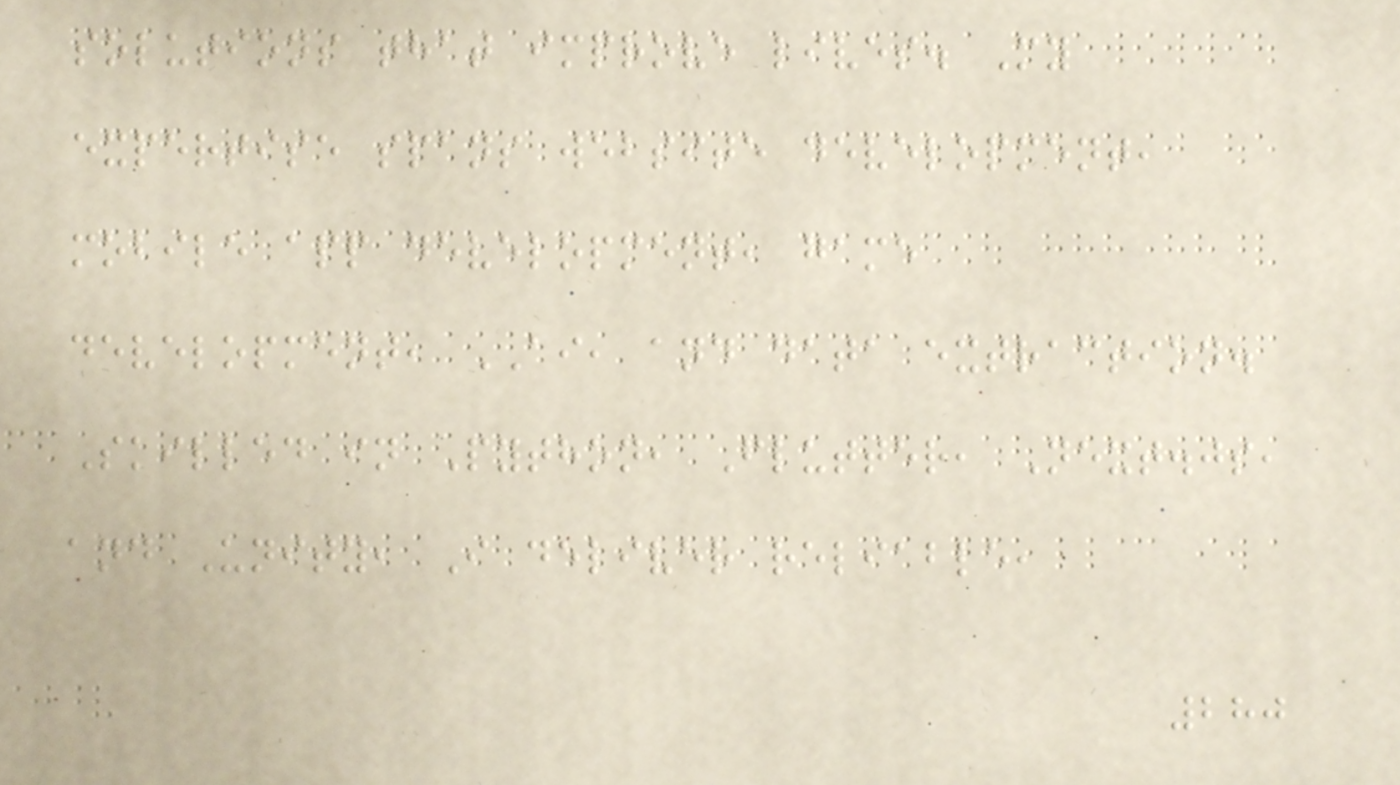solutions that improve lives. My
expertise spans website development,
mobile app development, game
development, AI, and data extraction.
Skilled in Python, Flutter, Next.js,
and Unity, I deliver reliable,
280
